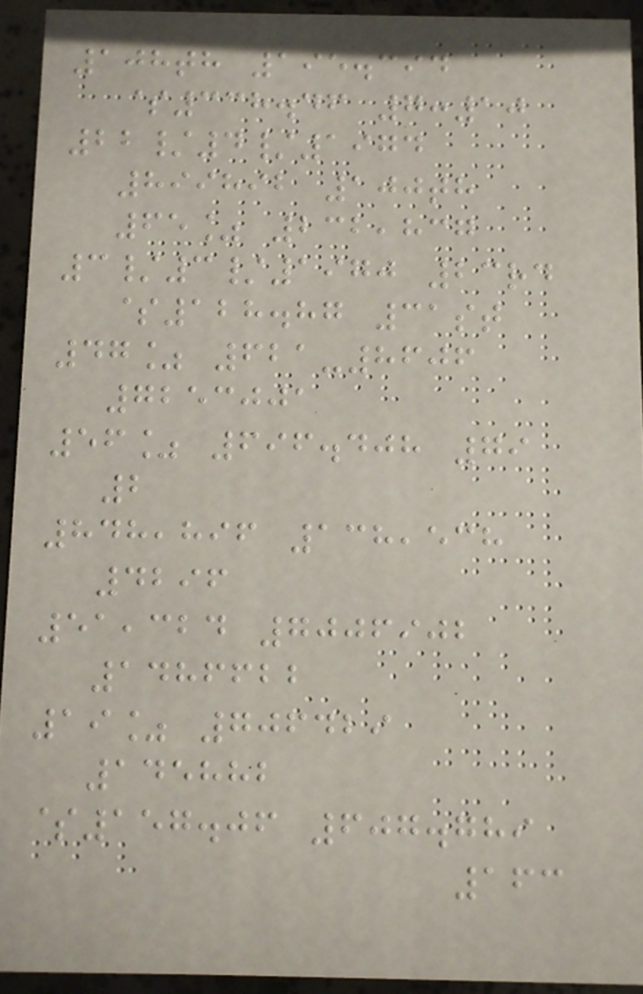108th 195.394
$338.46 7:10
22/4/1974
899892 100th
65% 232,837
3/3/1970 23rd
$128.87 31st
47% 621-8606
7253001
56% 696.408 79
2
848,896 138,538
4296
51,324 7006902
1486622
19% 706429
145882
$157.06 607.789
163
